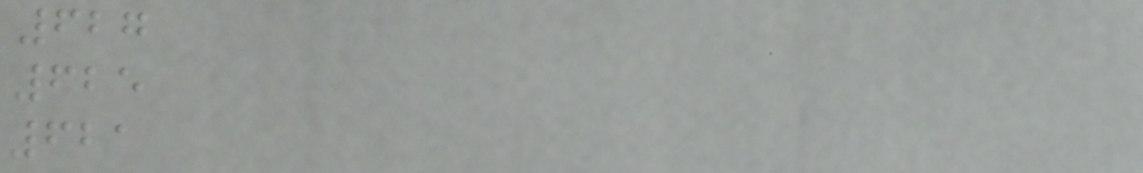627
625
621
